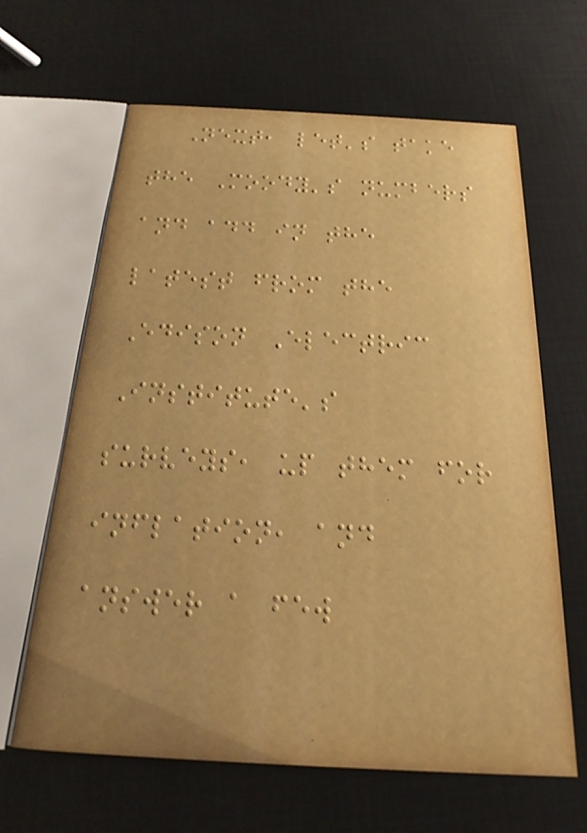Next, let's take
the Moody's numbers
and add in the
latest from the
Edison Electric
Institute's
surveys, up them for
inflation, and
answer a few
